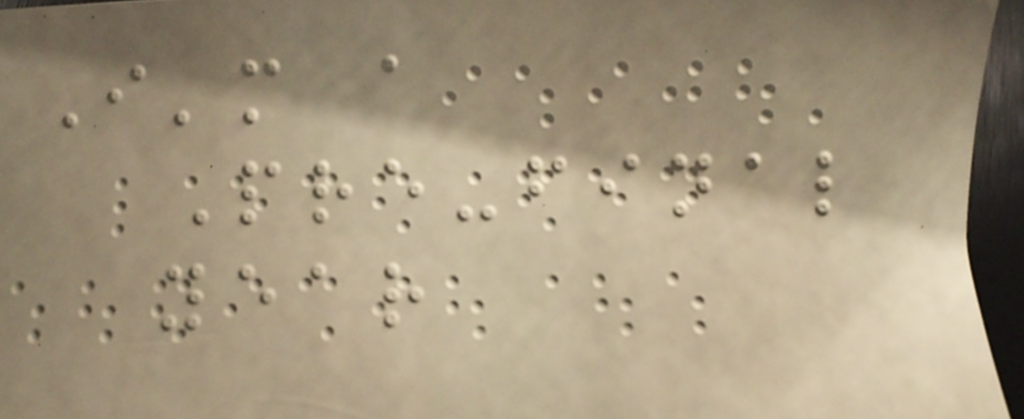I'm a
Pre-final
year
